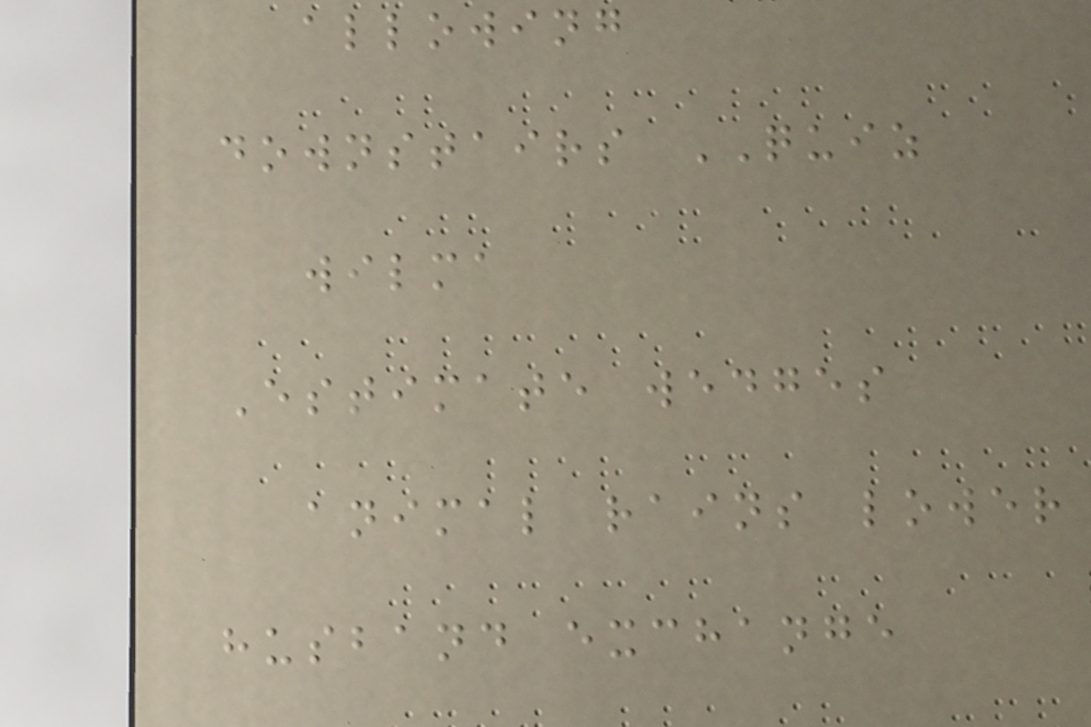allowing
downstairs QUIZ
wilma
Estimate wedges
animal rains lower
husband exchange
